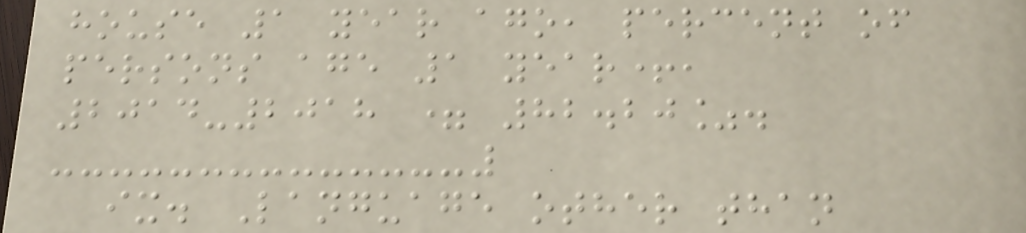house 1 year ago, percent of
persons age 1 year+,
2014-2018 = 82.20%.
ix. Language other than
